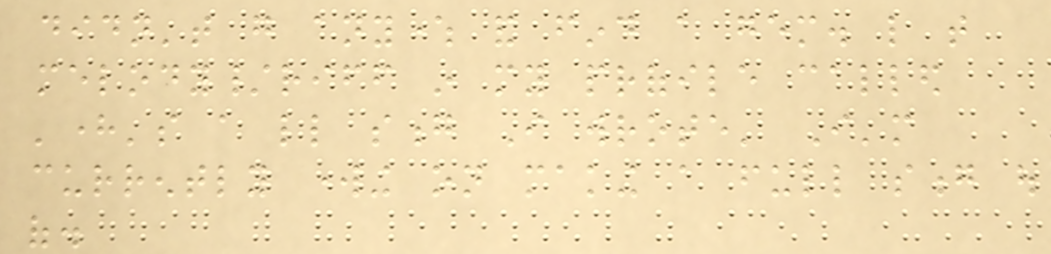didn't go anywhere and find a gem. like that
melody/riff in my profile called
'here's a little song I wrote' I'm
currently working on making a full song out
of.
